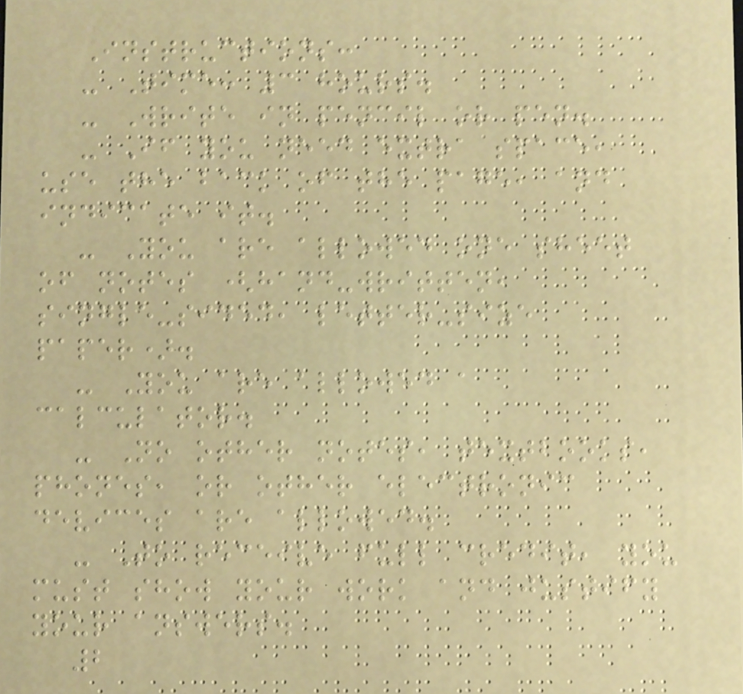Instructions:
- Time: 3 hours.
- Write in pencil or pen.
- If you need extra space,
use the back of the page, and
indicate it.
- You are allowed one sheet
of notes (hand-written,
single-sided, letter-size
paper).
- You are allowed a
calculator.
- No other notes, textbooks,
phones, or other electronic
devices are allowed.
- To receive full credit, you
must show your work and justify
your answers.
2
